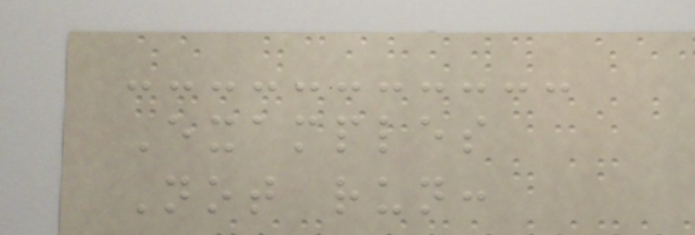Examples
Not run:
